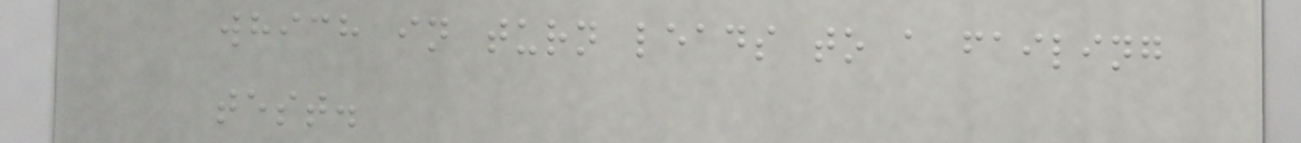which in turn leads to a failing
test.
